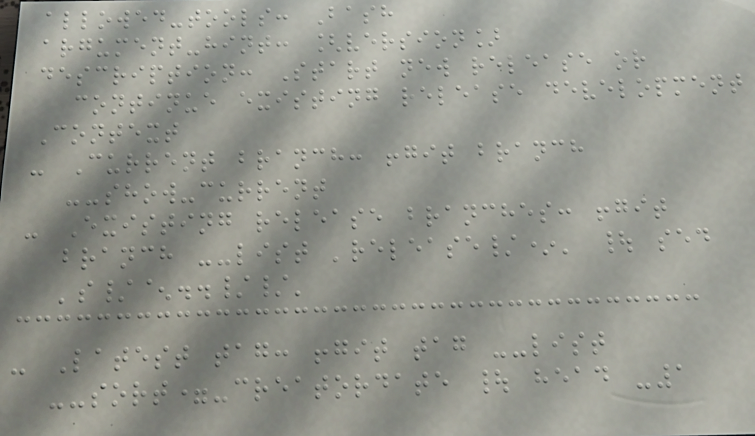allowed-tools: Bash
argument-hint: [version]
description: Start new release or
continue existing release development
Context
- Current branch: !git branch
--show-current
- Existing release branches: !git
branch --list 'release/*' | sed
's/^..//'
- Latest tag: !git tag --list
--sort=-creatordate | head -1
